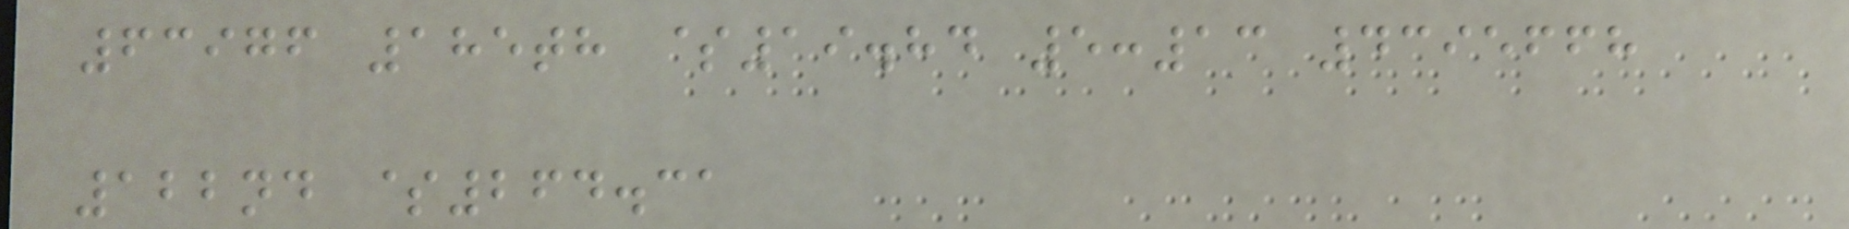63976 185th $19.84 5:13 4395668
122nd $264.31
